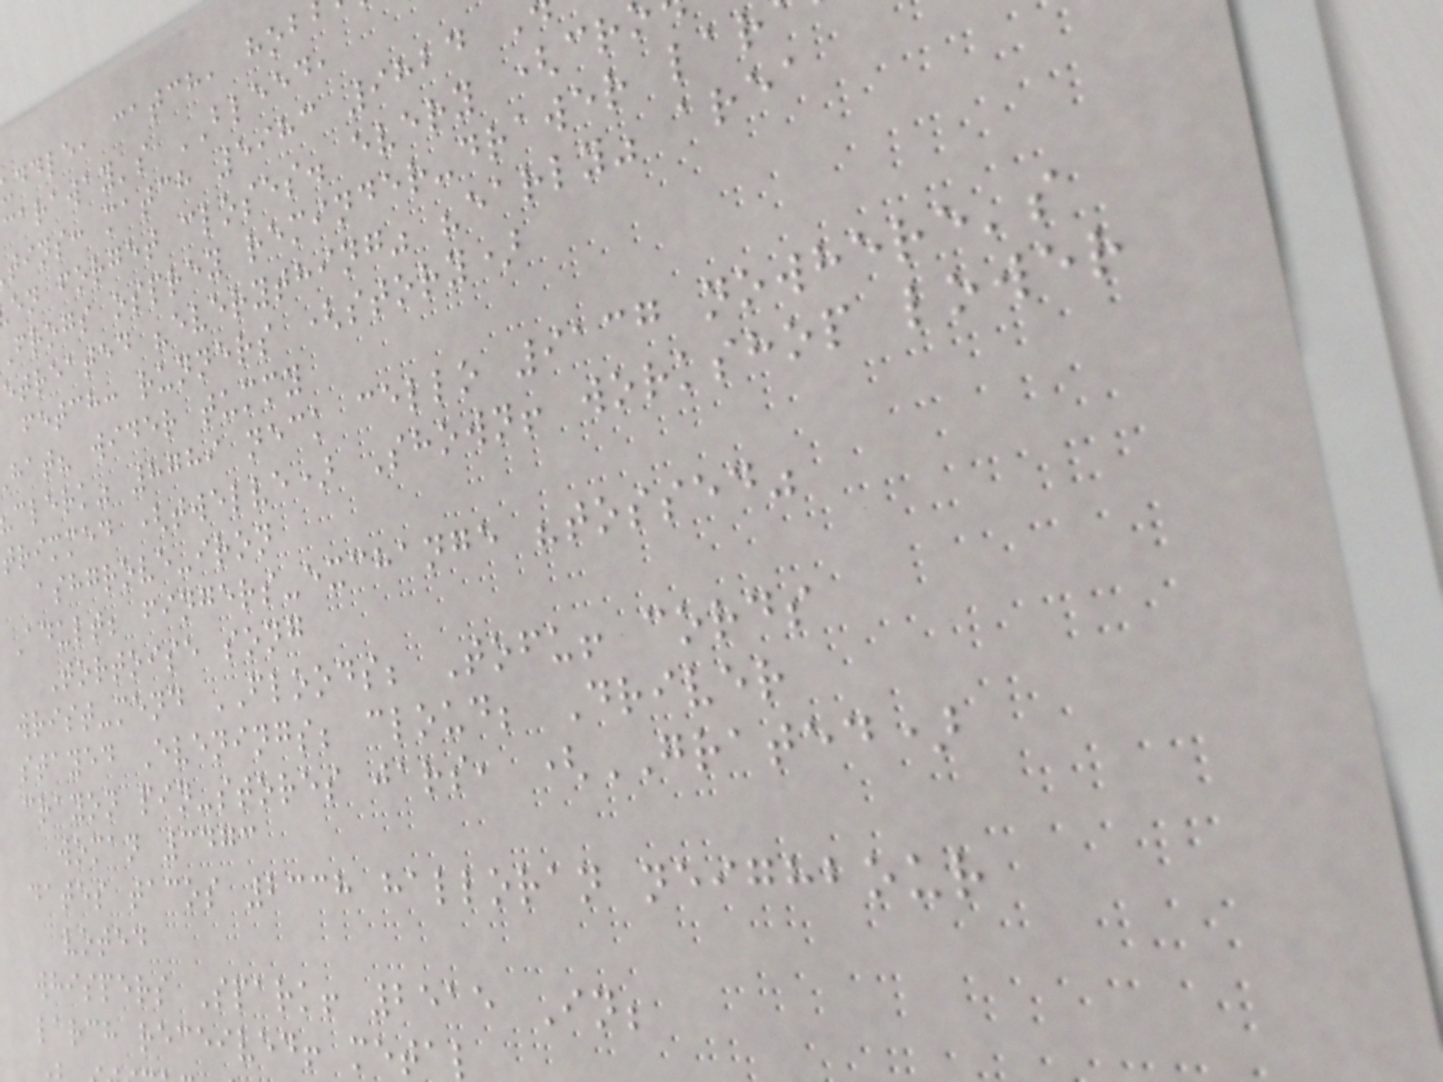ddle, catch, hob
caraway's BLEED,
tins: match 5983 9824
en forget closes. every (cr
frogs osprey reminder-drawer lar
etreated "everything" "early" area
fetch: runners (story)
hat? wider tummy
clerk" 8789 neck cello 9137 nowhere's
trimmed (twelve) Shown! workshop lower
ashgrove-iron
Adult; fingers-exchange "tossed"
Tortoise song
wrist-mend FLOODS; Tofu! cords
stayed Evenings; cloud; Driver
crayon pin-stores jars, (GRATED)
woman 3473
dates tacos 2338 halloran neighbour
voted
whispers Spark! 2515 In;
larch received! metal
